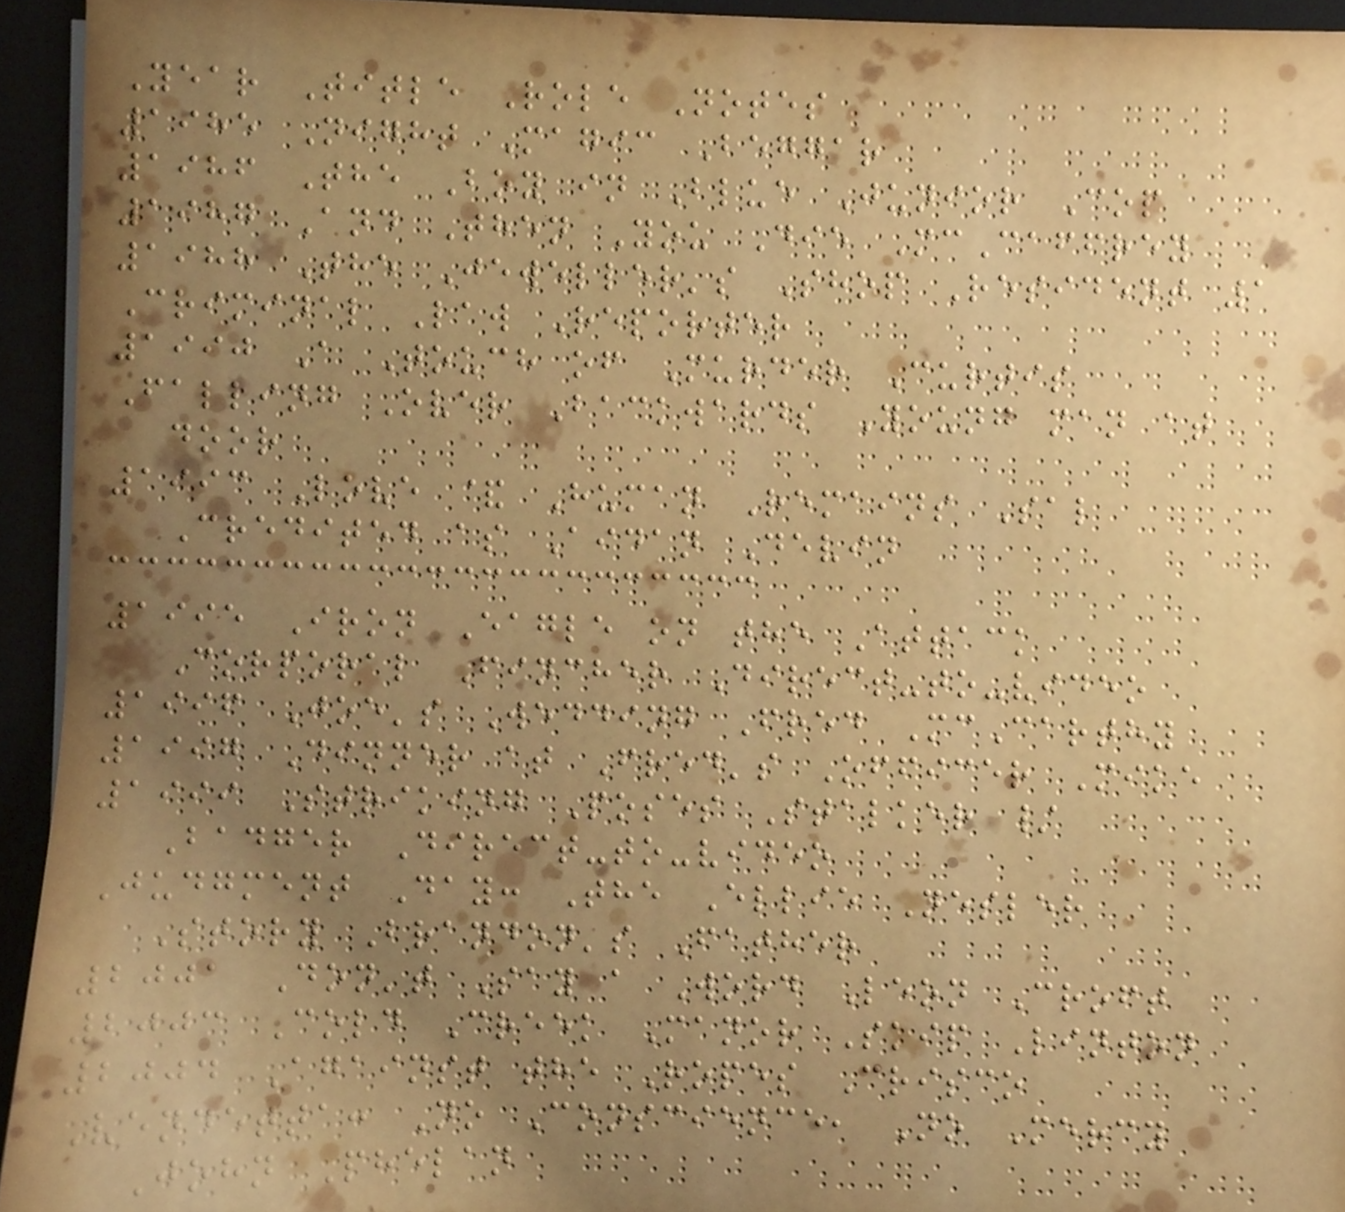Year Title Role Notes
1985 Night Magic Beggar
1986 The Boy in Blue Junior Cop
1987 And Then You Die McCaffrey
1988 The Jeweller's Shop Resident 1
Criminal Law Reporter
1990 A Touch of Murder Curtis
Falling Over Backwards Young man at
door
1993 Love & Human Remains Sal
Credited as Aidan Devin
1995 Iron Eagle on the Attack
Corporal Fincher Direct-to-video
1996 Joe's Wedding Fred McCarthy
1997 Dinner at Fred's Officer Mike
1999 Striking Poses Stalker /
Badger Direct-to-video
Judgment Day: The Ellie Nesler
Story Brandon's Father
2001 Don't Say a Word Leon Croft
2003 Cold Creek Manor Skip Linton
2004 Against the Ropes Crisco
Vendetta: No Conscience, No Mercy
John Phelan
